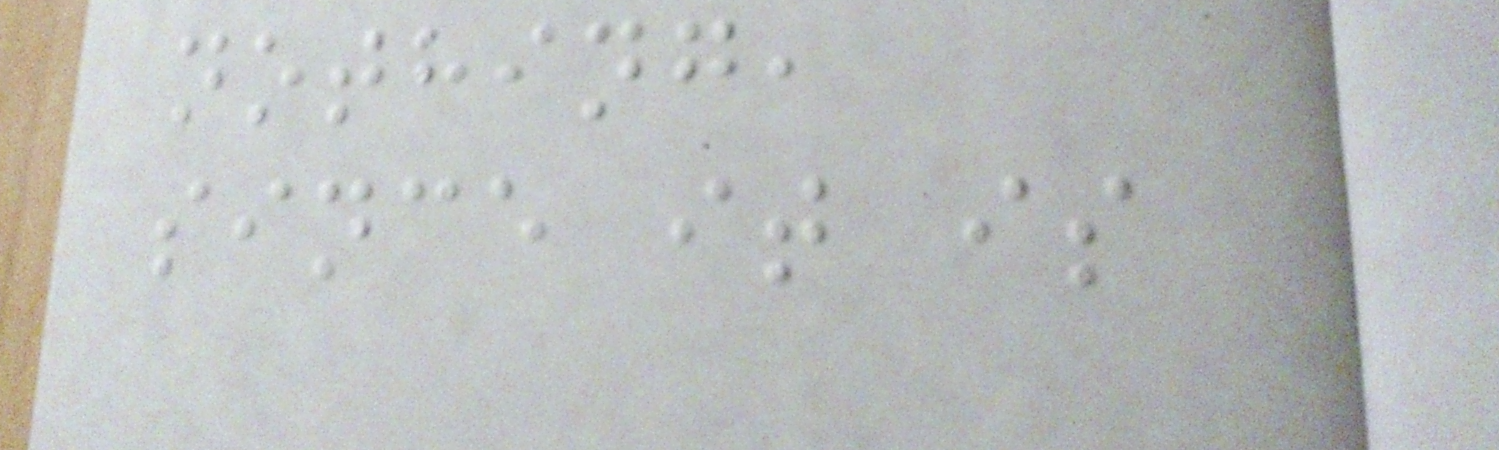nothing,
since it is
